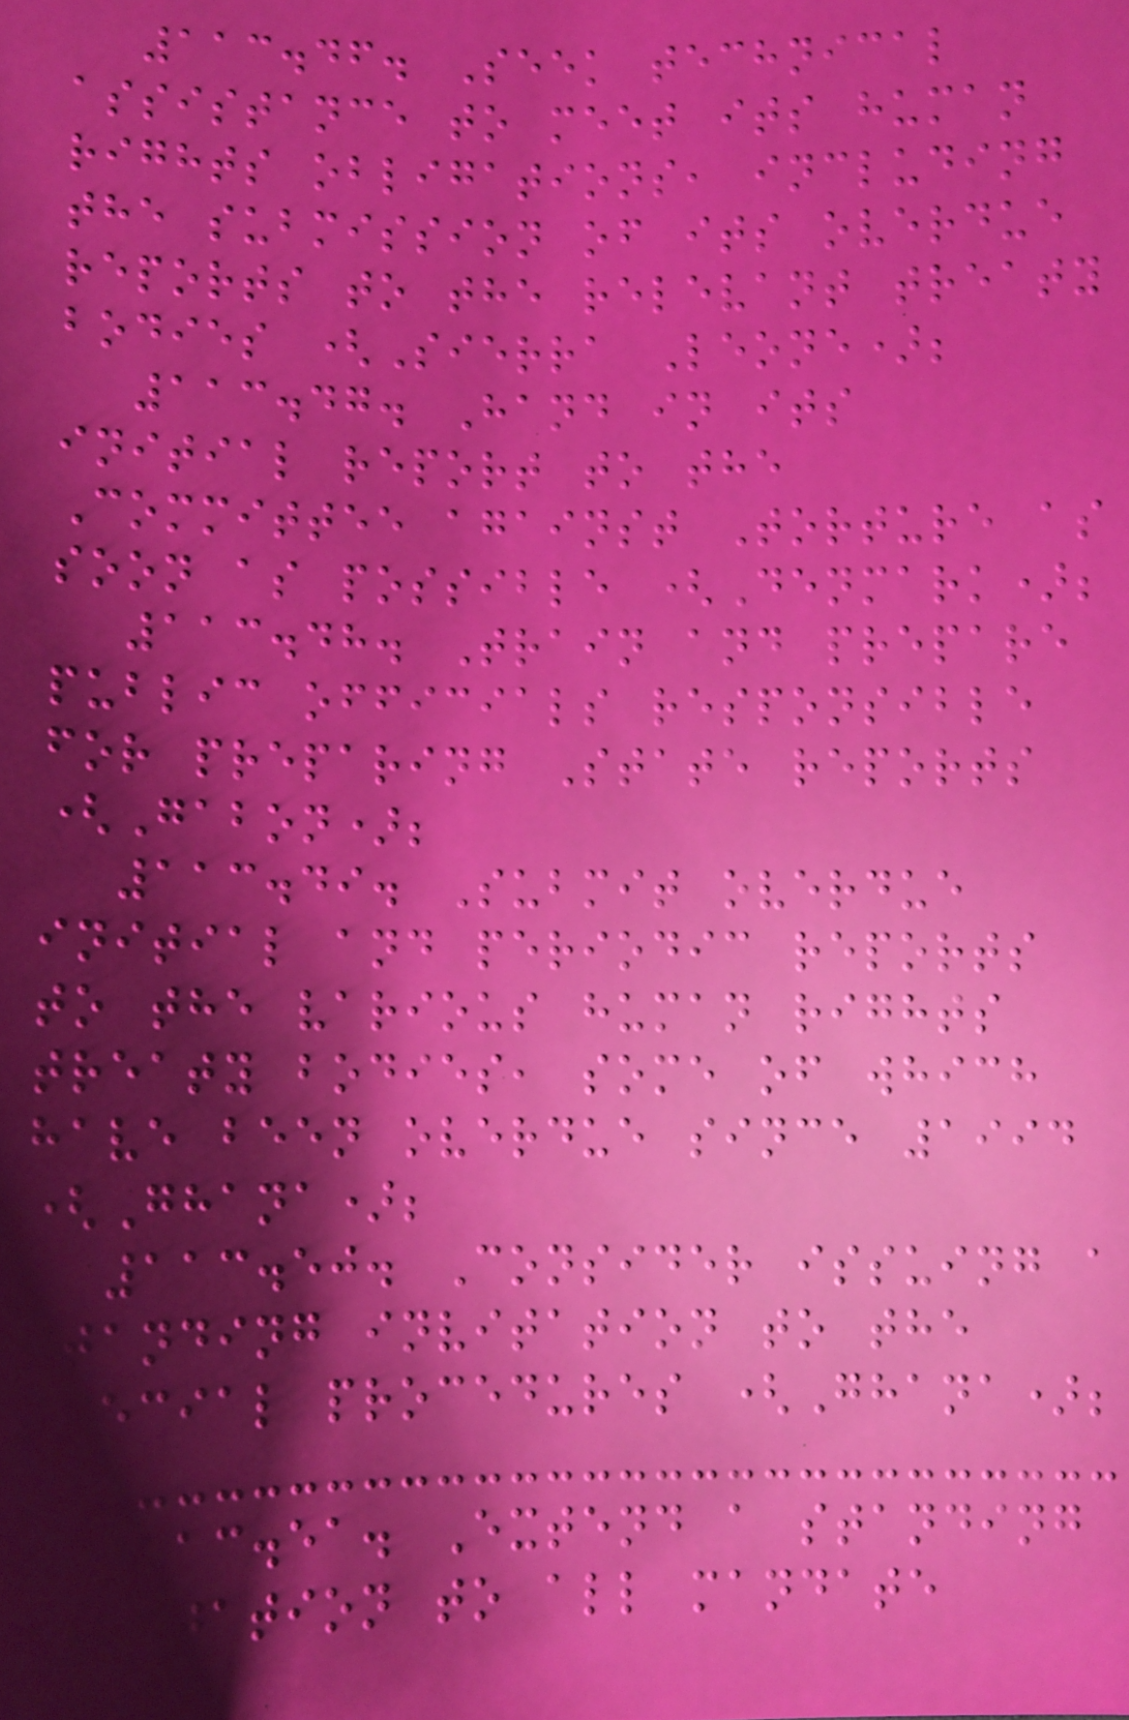113.46. Seek technical
assistance to meet its human
rights obligations, including
the submission of its overdue
reports to the relevant treaty
bodies (Sierra Leone);
113.47. Hand in its
initial report to the
Committee against Torture as
soon as possible (Denmark);
113.48. Train and prepare
public officials responsible
for preparing State reports
(Gabon);
113.49. Submit overdue
initial and periodic reports
to the various human rights
treaty bodies, some of which
have been overdue since 1994
(Ghana);
113.50. Consider issuing a
standing invitation to the
special procedures (Ghana);
113.51. Extend a standing
invitation to all mandate
